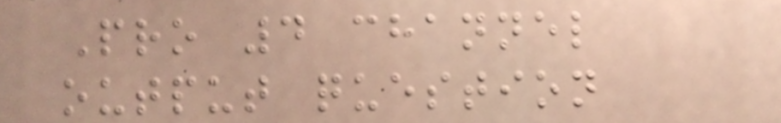Pro 4 channel
output question
